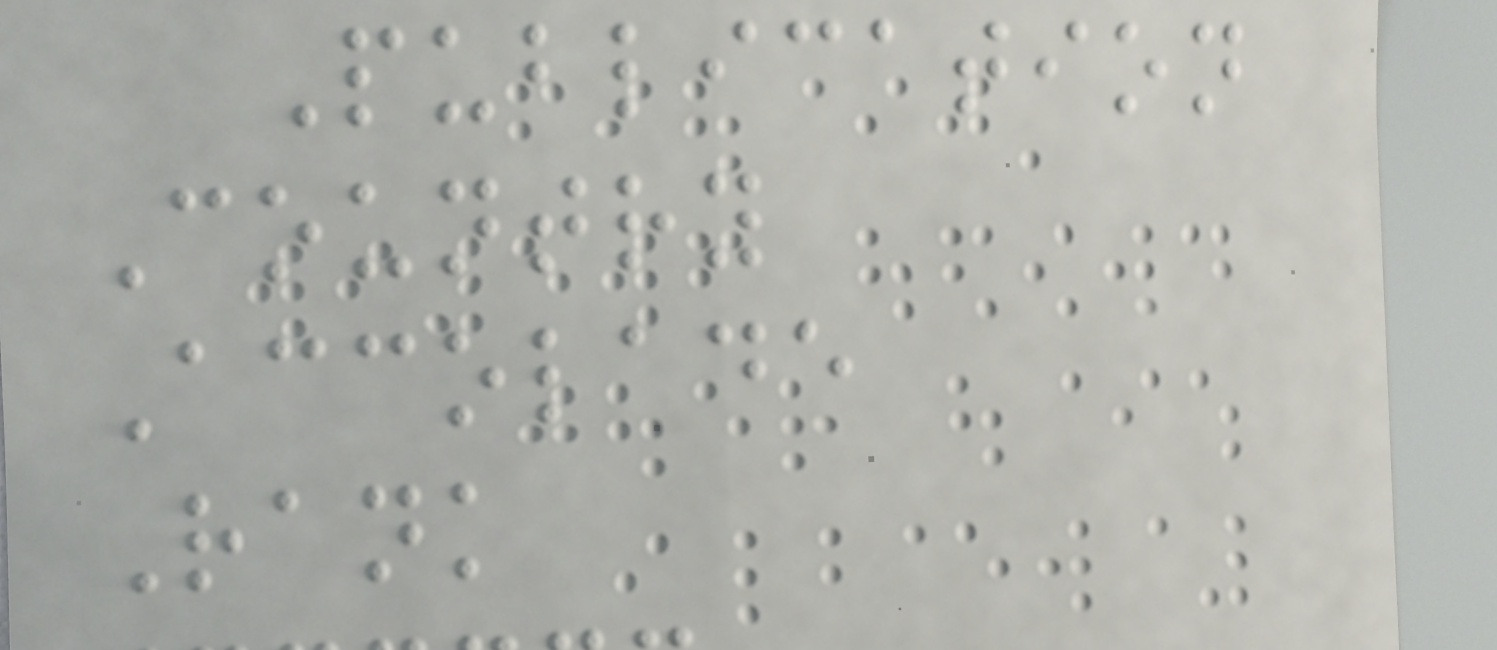Publication
Country
Accolade
Rank
